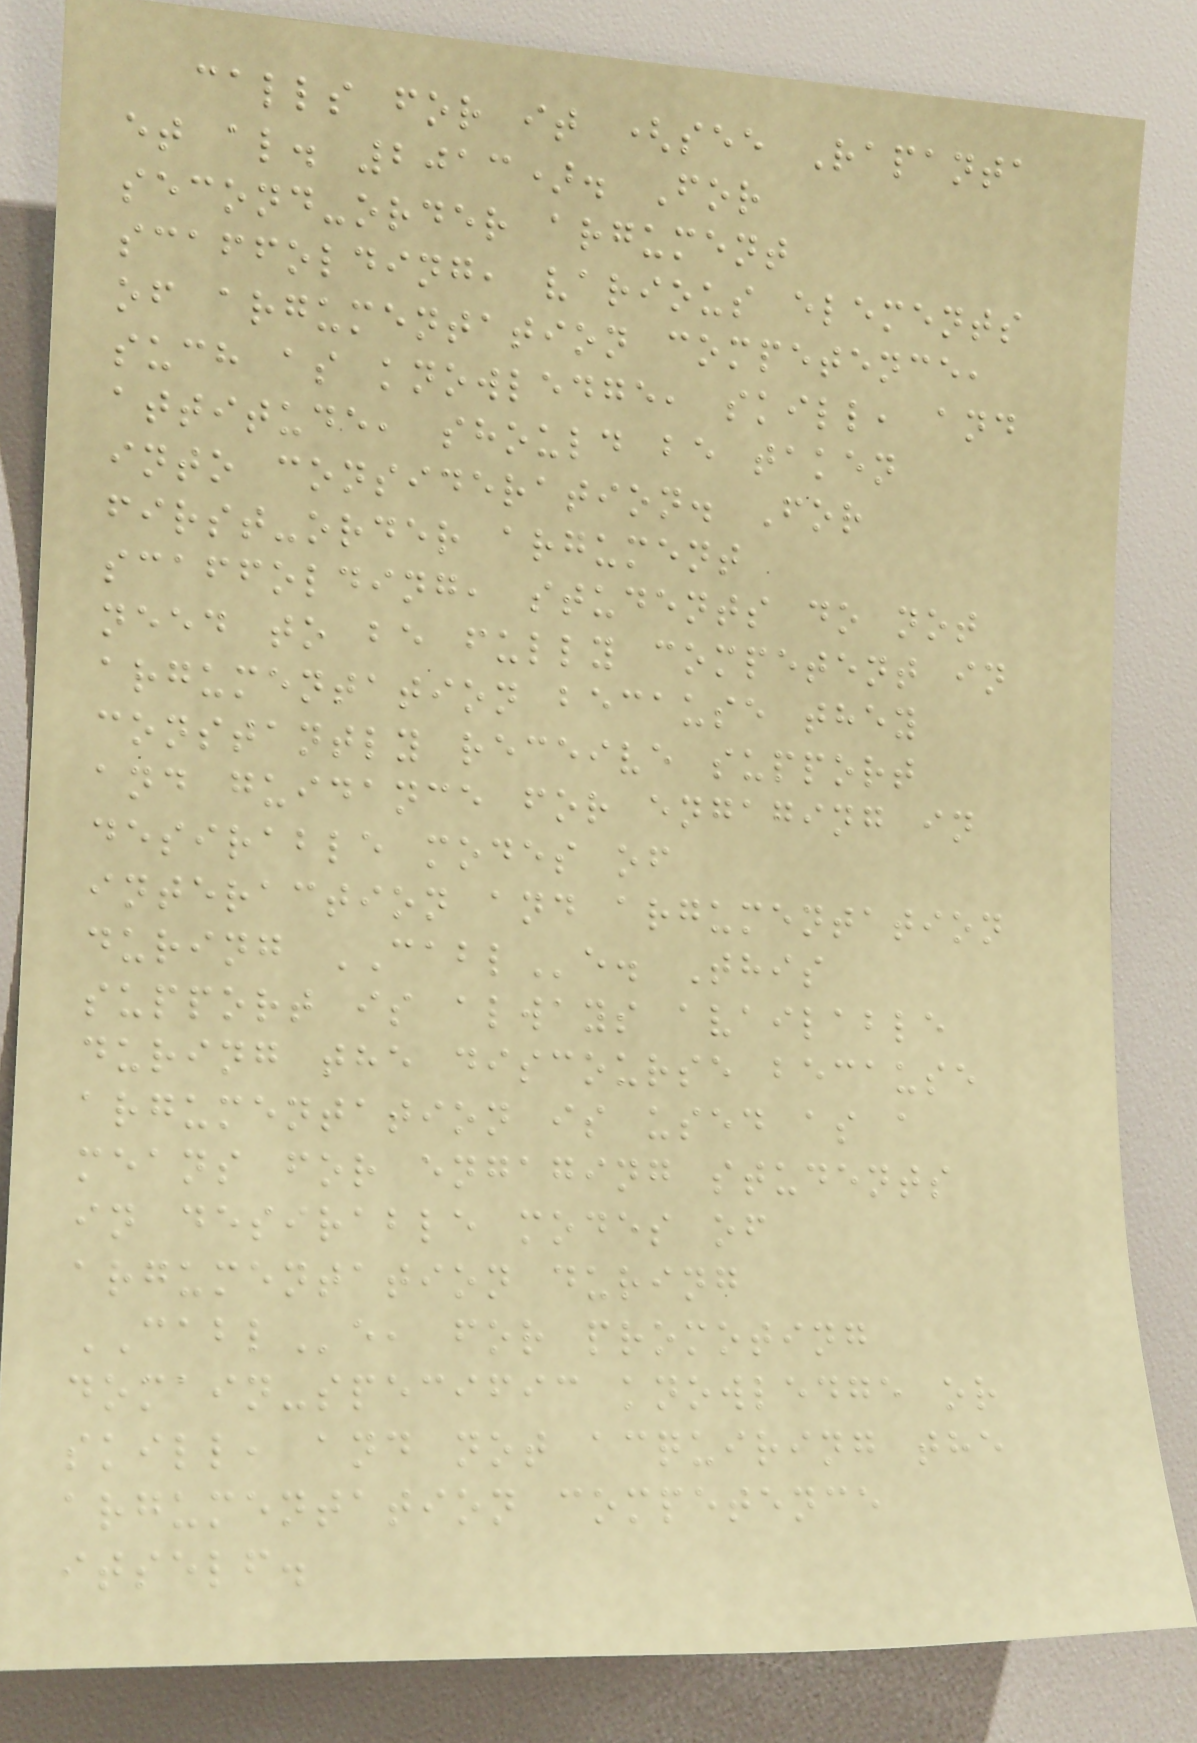calls for it (see Rapanta
et al. 2013). For
second-order argument
scaffolding, various elements
of argumentation competence,
such as knowledge, skill, and
attitude, should be taken
into consideration. For
first-order argument
scaffolding, students do not
need to be fully competent in
argumentation because they
constantly receive support
and guidance for engaging in
desirable modes of
interaction and argumentation
during CABLe. This
support is always available
during the discourse because
argumentation is used as a
means for engaging students
in desirable modes of
argumentation during
CABLe, for promoting
domain-specific knowledge or
skill, and not acquiring the
argumentation competence
itself.
